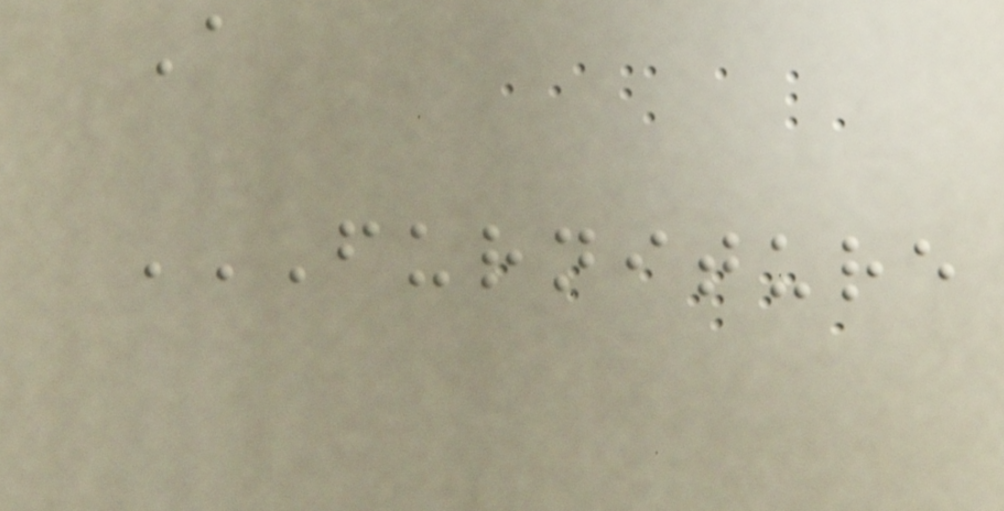A
FURNITURE
